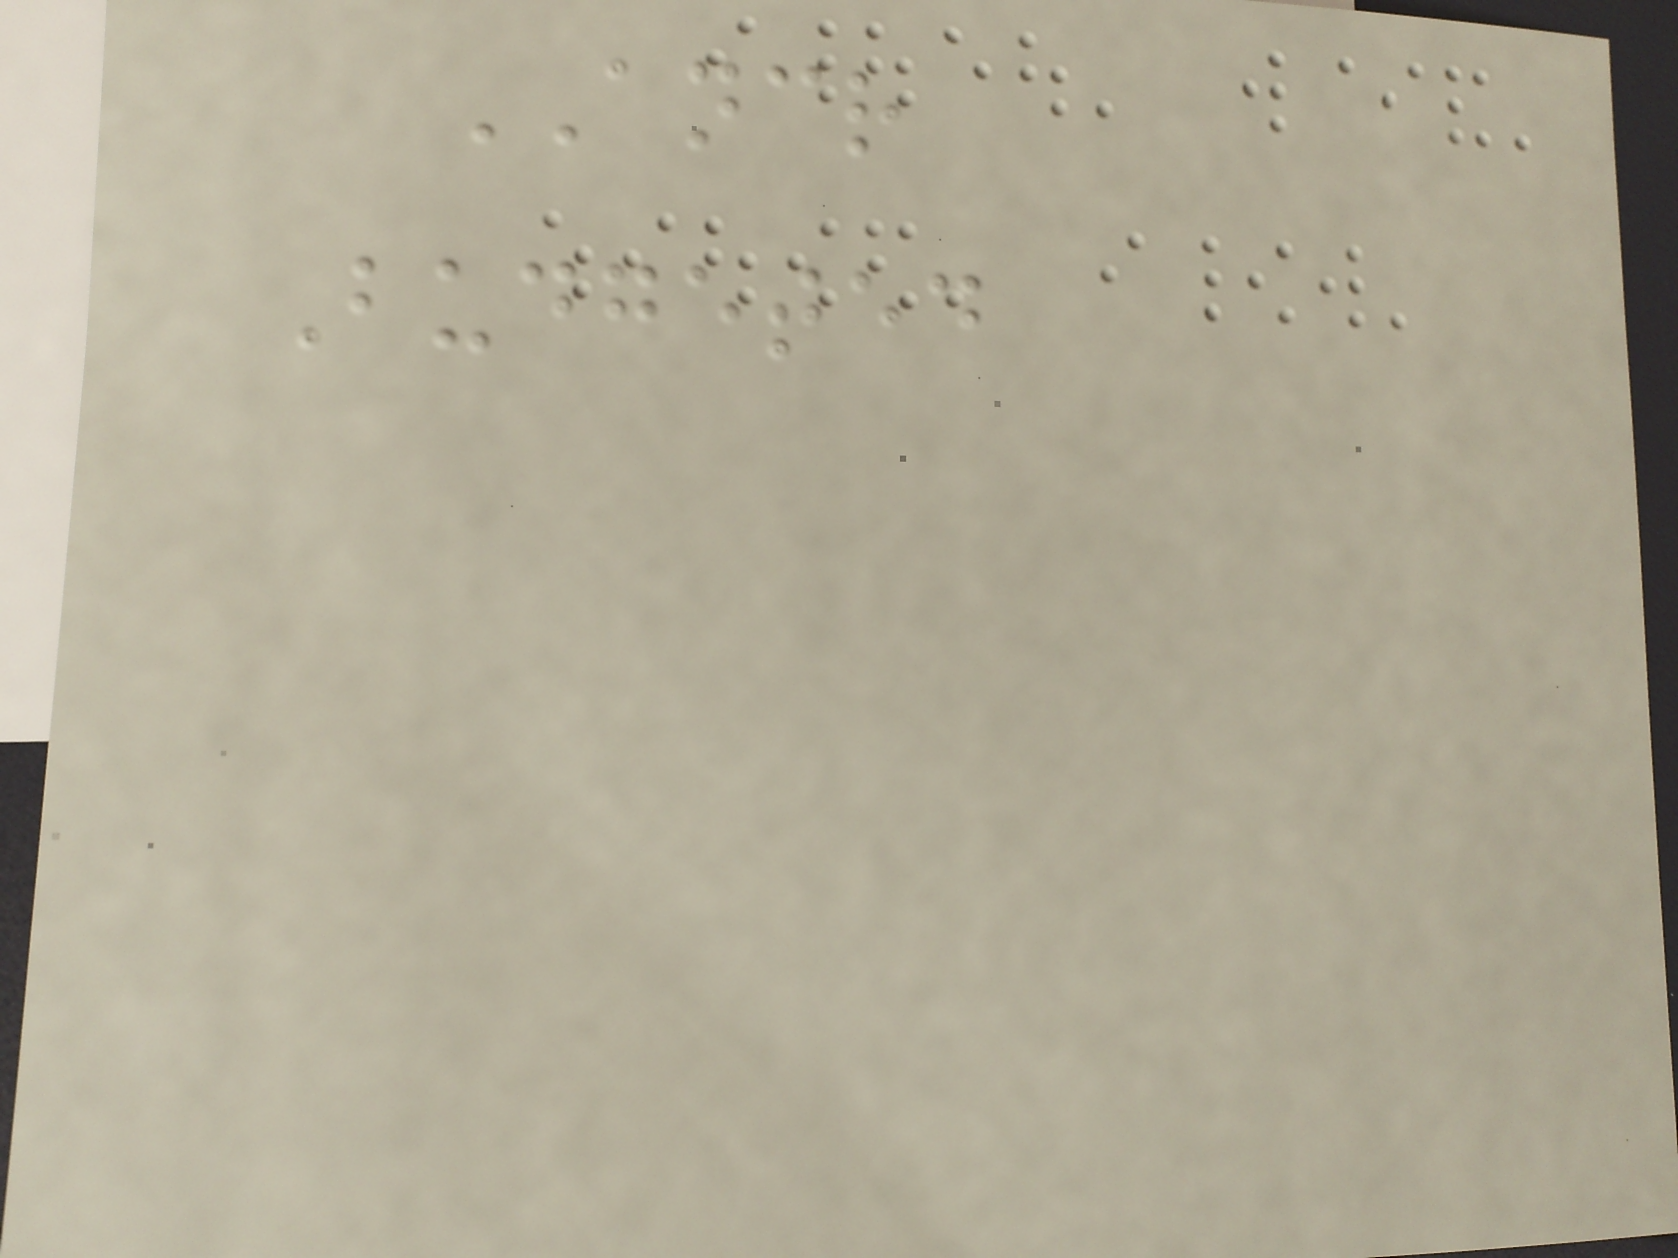ANCR
Budgeted
